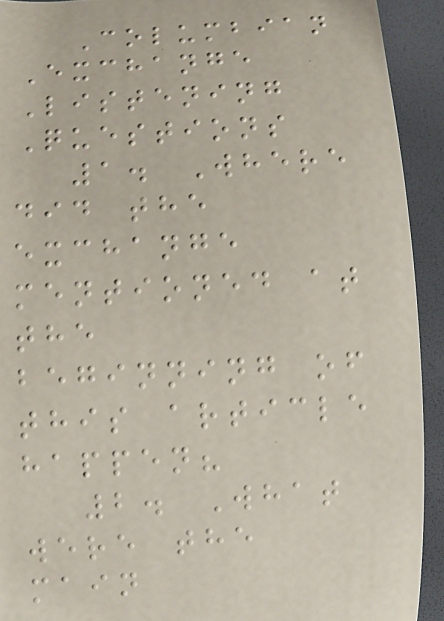Columbian
Exchange
Listening
Questions
1. Where
did the
exchange
mentioned at
the
beginning of
this article
happen?
2. What
were the
main
